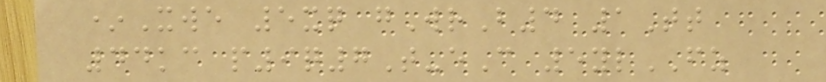*Xwe 5xq gWrB4 1Tt
44kc p9q7T-eC 5ylFZ
